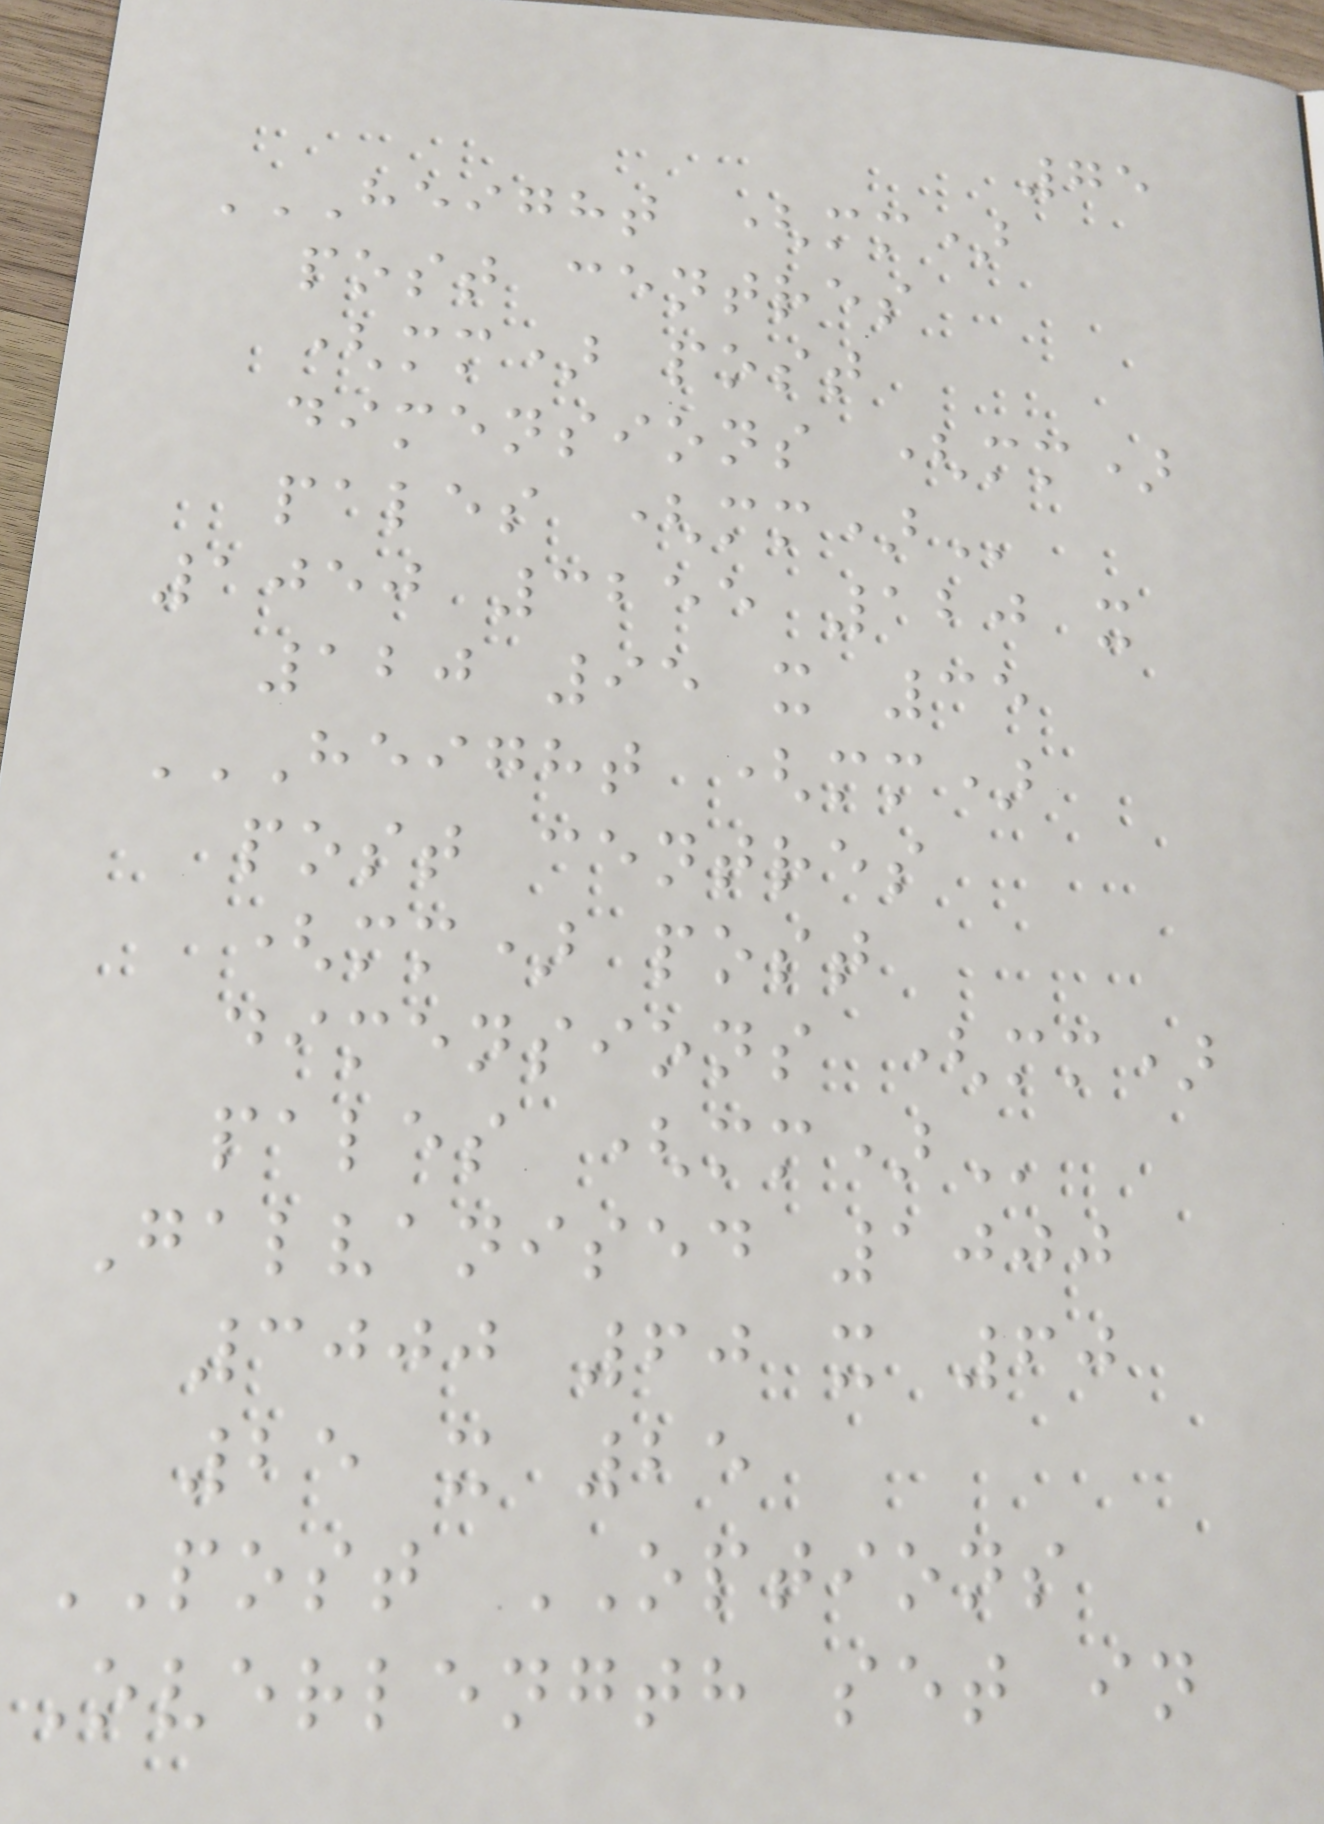75
HEIGHT (MM)
POST CENTRES
(MM) POST
DIMENSIONS (MM)
PALES (MM)
1050 3255 120 x
120 95 x 35
HEIGHT (MM)
POST CENTRES
(MM) POST
DIMENSIONS (MM)
PALES (MM)
Galvanised 1000
3000 60 x 60
25 x 25
POST OPTIONS
Overlength set in
